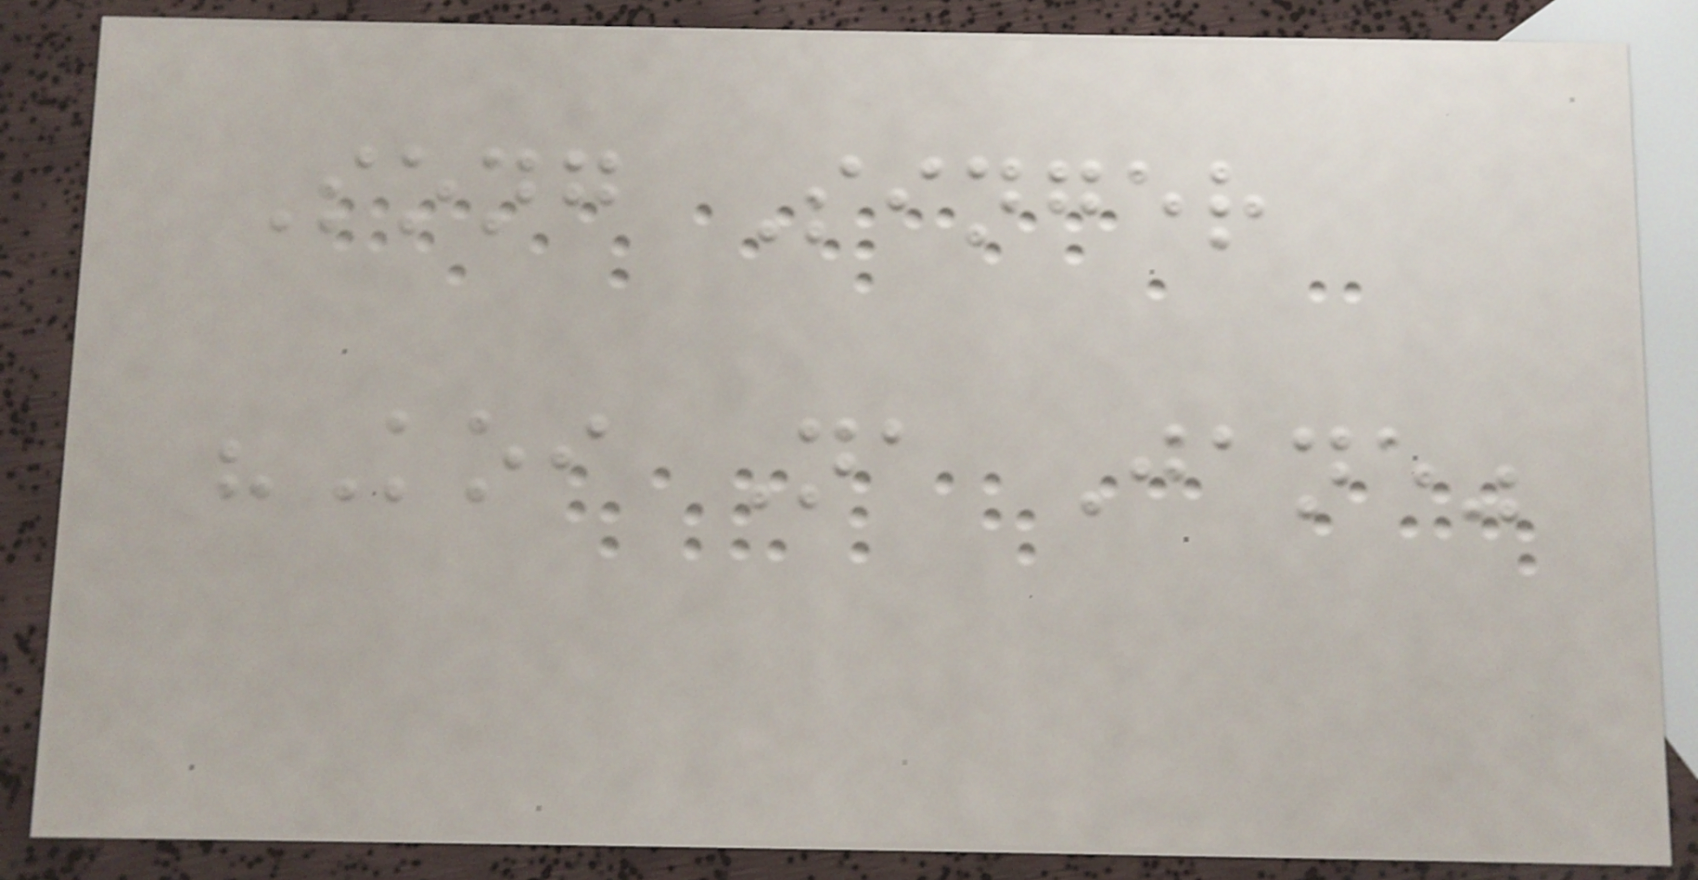Song Singer
"Koi Na Jane"
